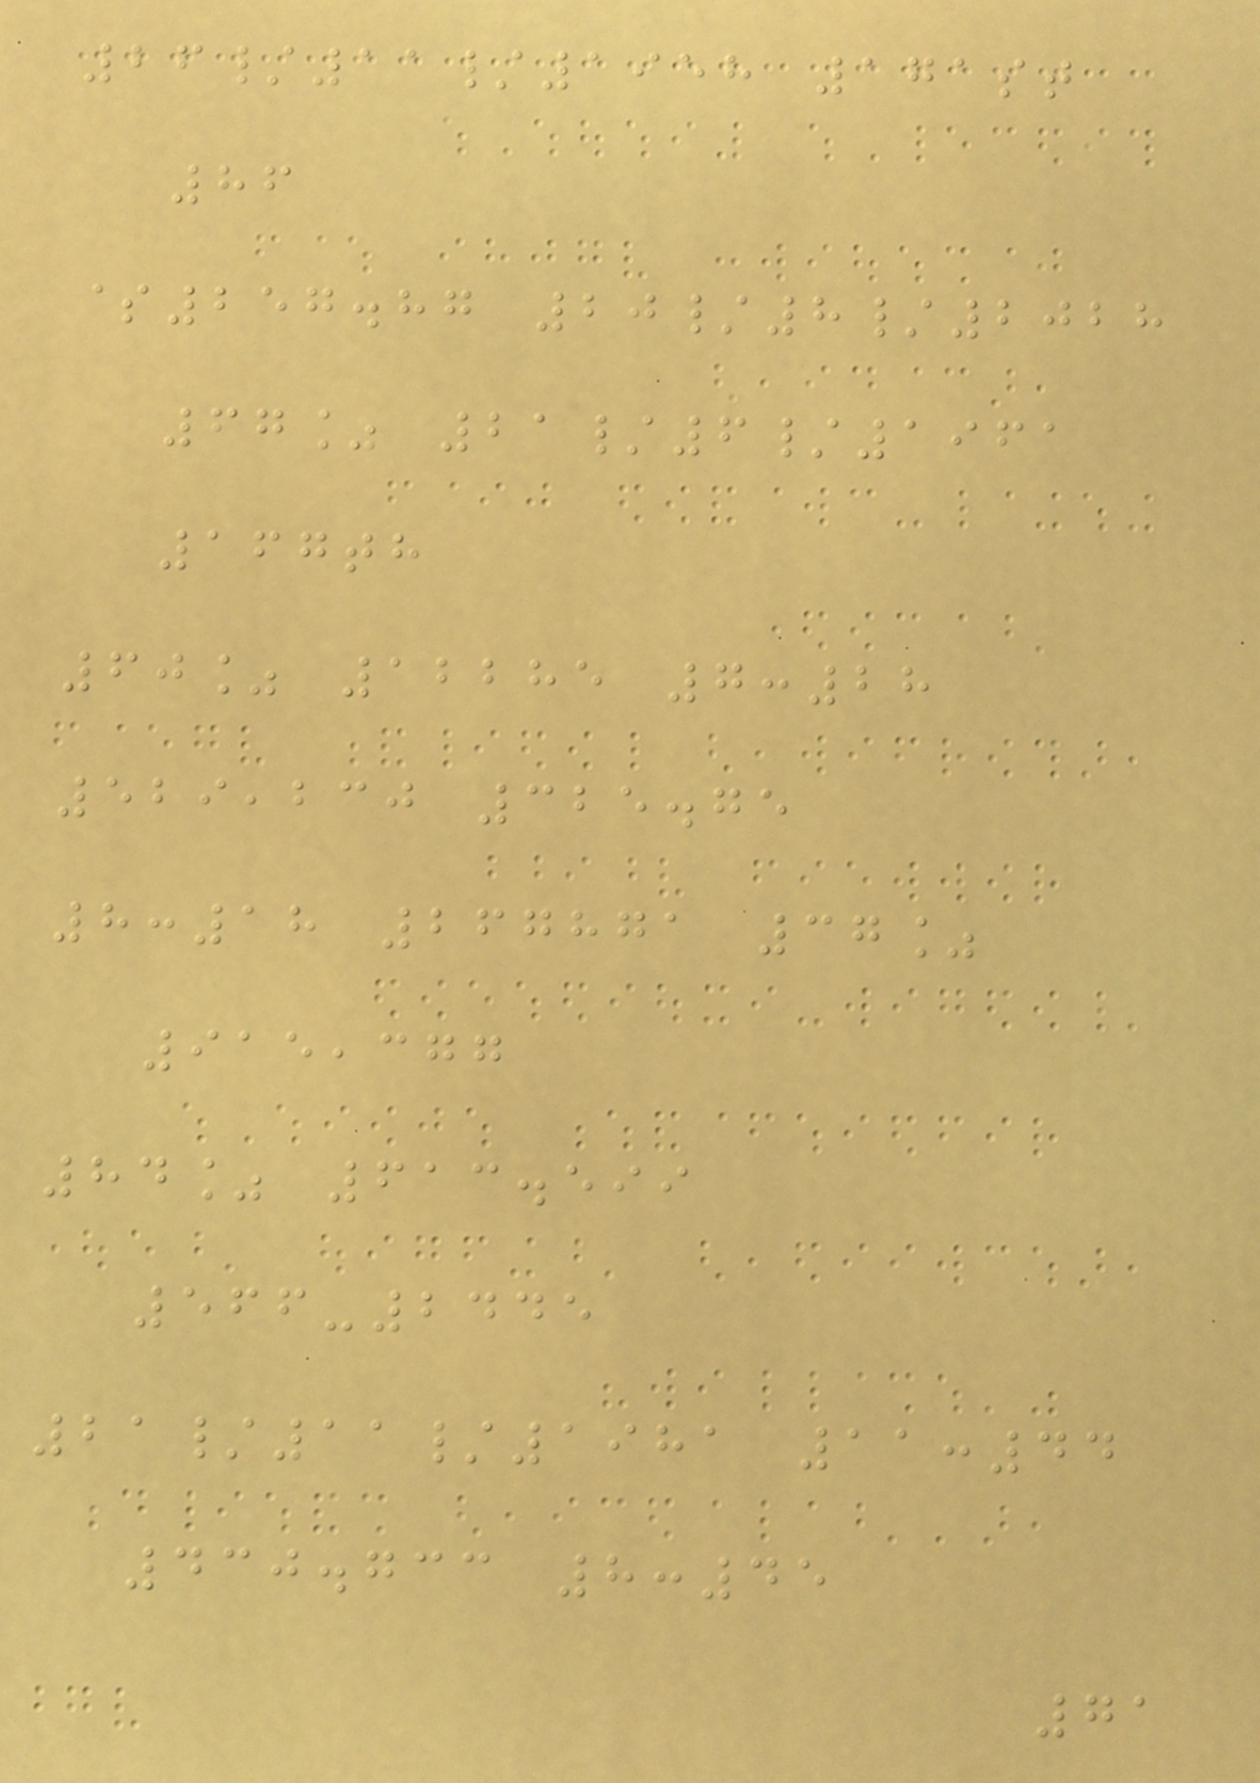26/11/1958 171st
86
$257.87 20/8/2028
67% 21/6/1961
167th
60% 12285 7:28
529,230 325.75
8:18 267871 37%
915,377
84% 613.599
566-2445
21/11/1981 11:44
430.733 8:45
71
